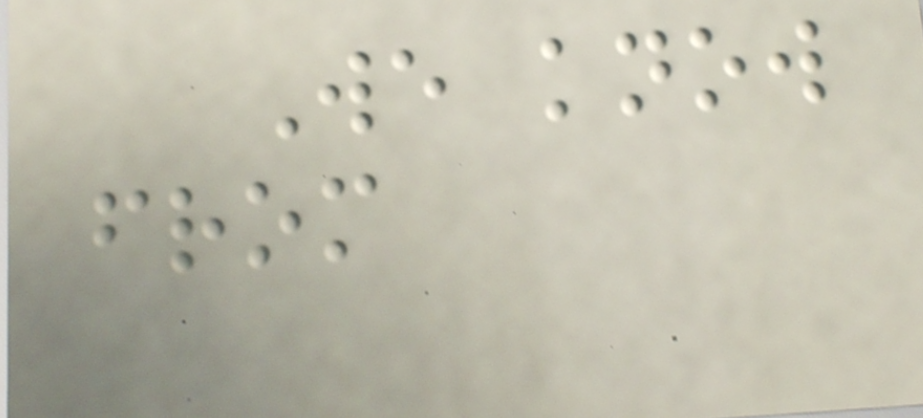We know
from
